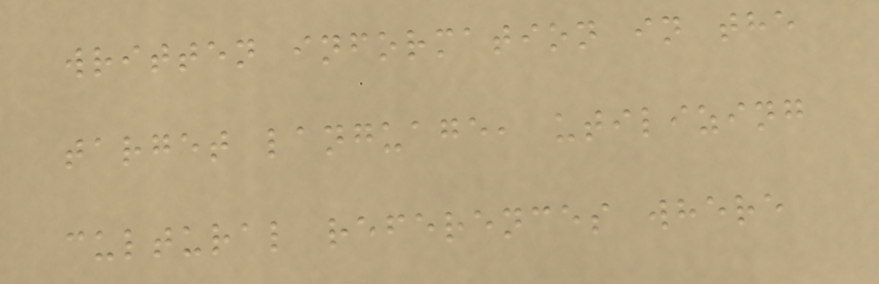written information in the
target language, utilizing
cultural references where
